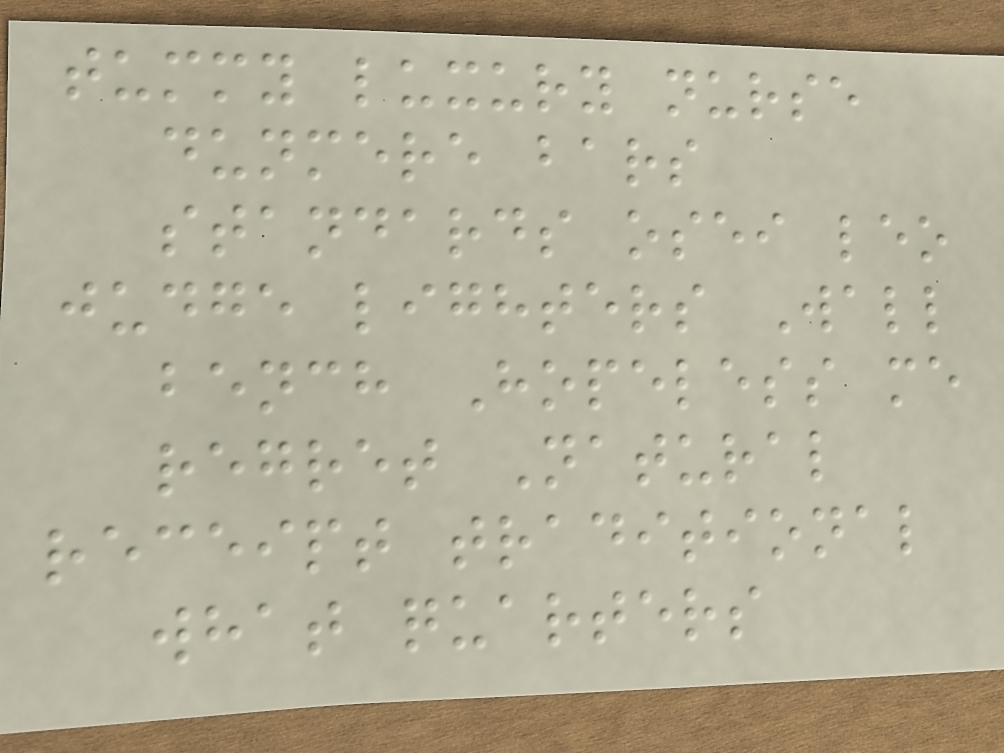tummy luxury nurse
dunmere bars
standards osei leo
judge lighters Wall
bench Hopeless me
regret Natural
receipt traditional
what quarters
